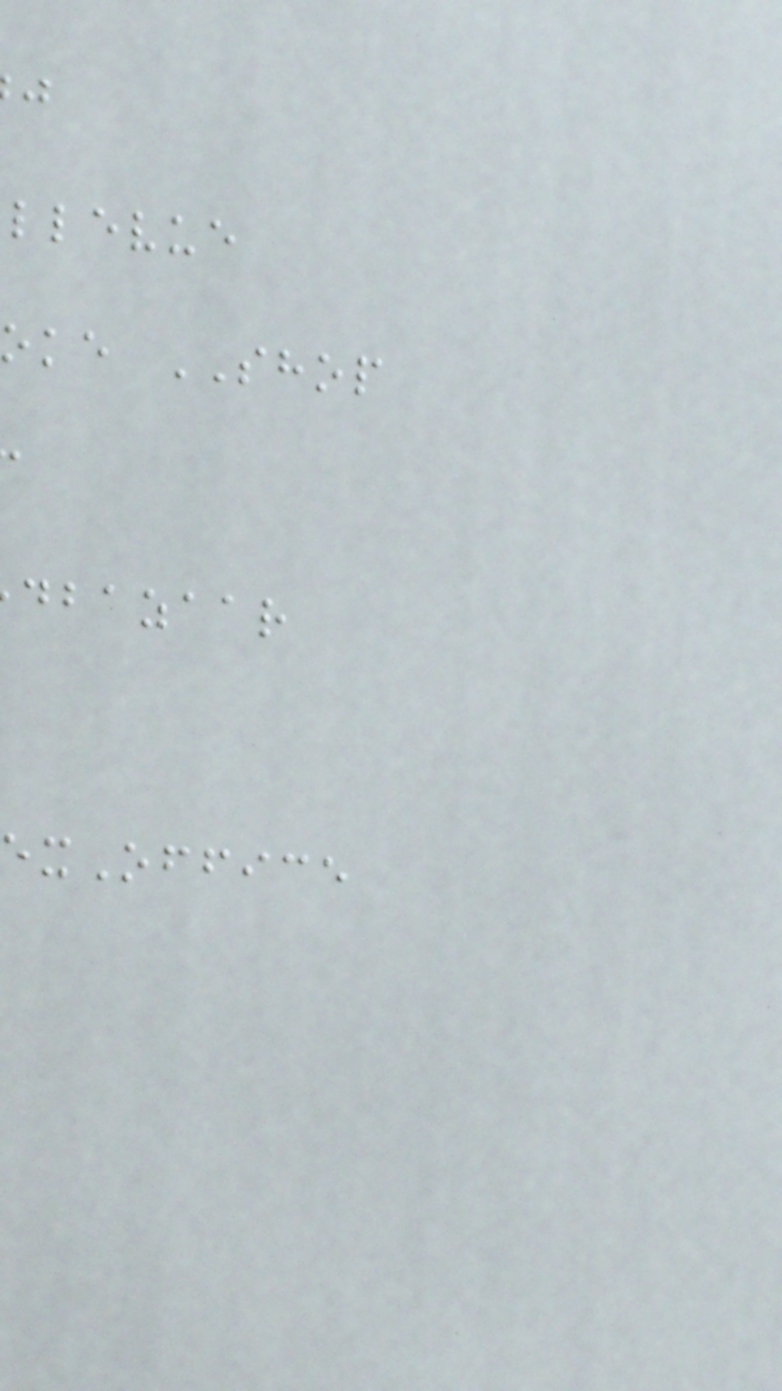llevue
oke SHOP
dbazaar
xOffice
